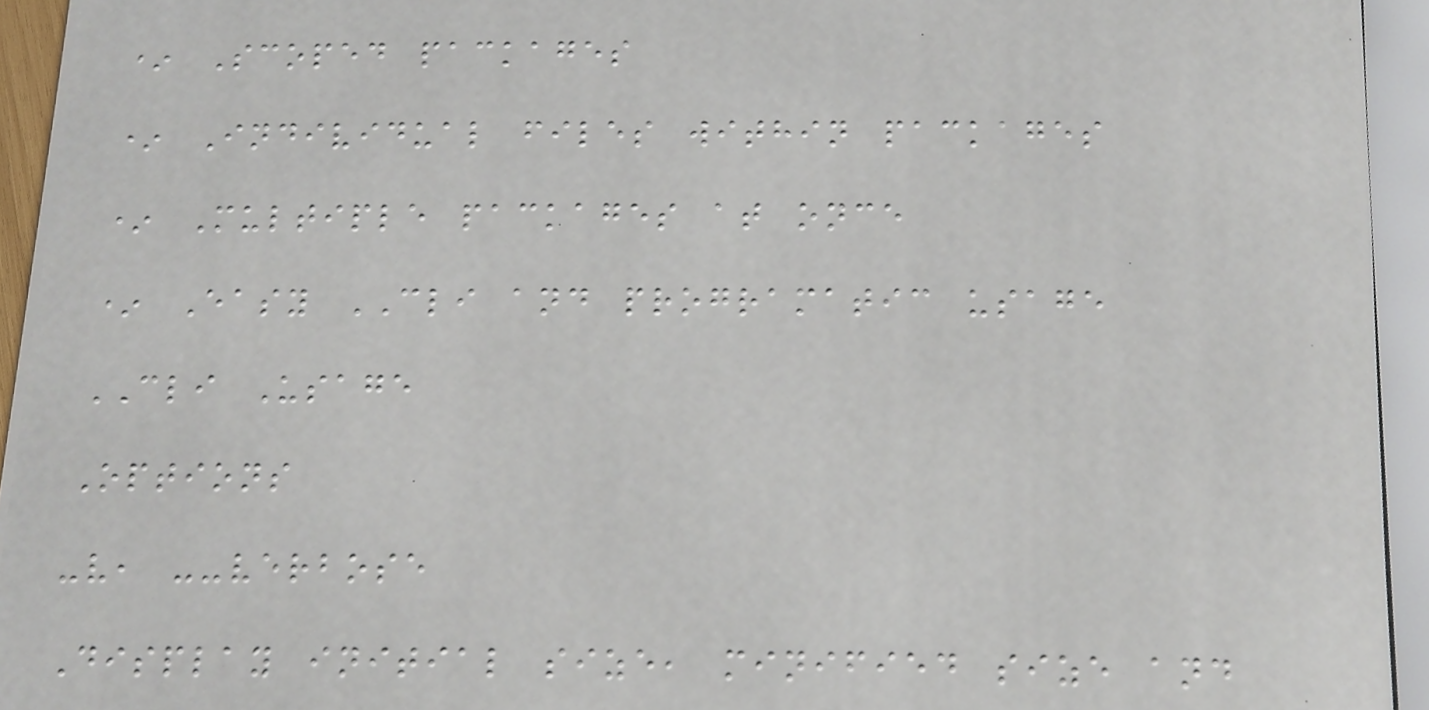* Scoped packages
* Individual files within packages
* Multiple packages at once
* Easy CLI and programatic usage
CLI Usage
Options
-v, --verbose
Display initial size, minified size and
